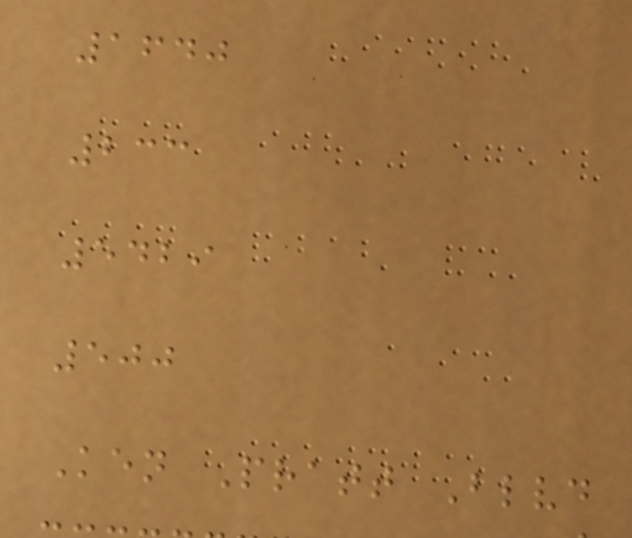1640
233
5429
500
Ken Pratt Blvd
